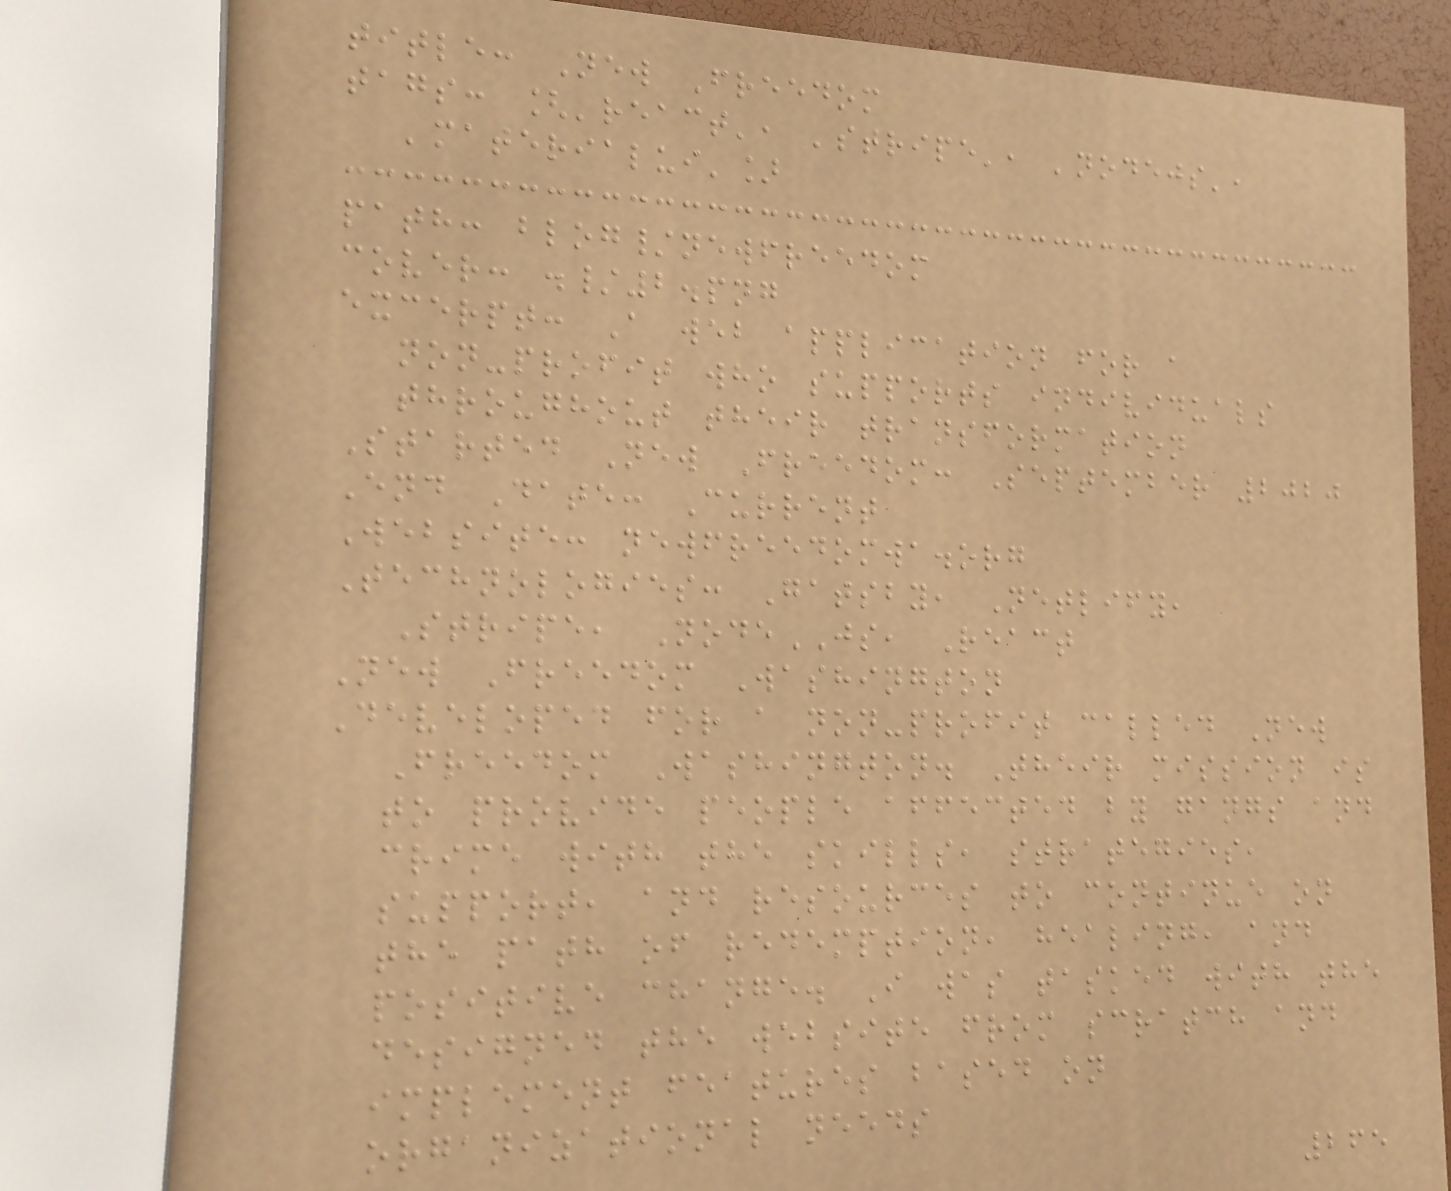title: New Freedom
tags: ['react', 'stripe', 'nodejs',
'materialui']
path: blog/newfreedom
cover: ./2.png
excerpt: A web application for a
non-profit who supports individuals
throughout their transformation
Started New Freedom: September 2020
End Date: Current
Website: newfreedomwa.org
Technologies: Gatsby, Netlify,
Stripe, NodeJS, React
New Freedom Washington
Developed for a non-profit called New
Freedom Washington. Their mission is
to provide people affected by gangs and
crime with the skills, strategies,
support, and resources to continue on
the path of redemption, healing, and
positive change. I was tasked with the
designed the website from scratch and
implement features based on
organizational needs
265
